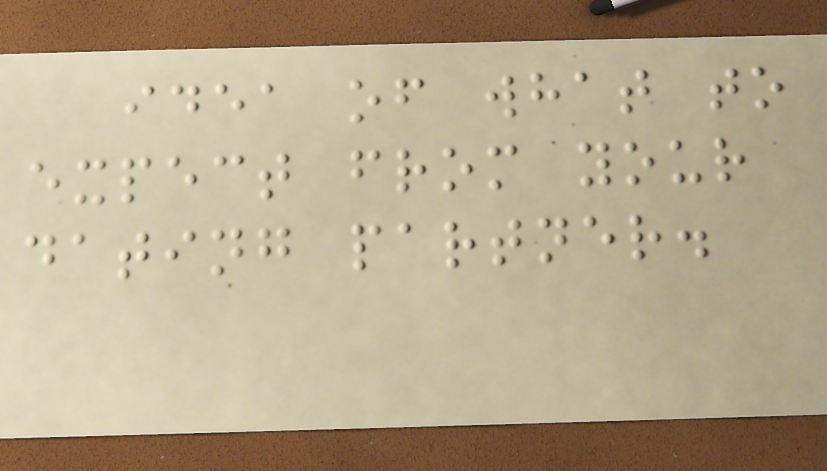idea of what to
expect from your
dating partner.
